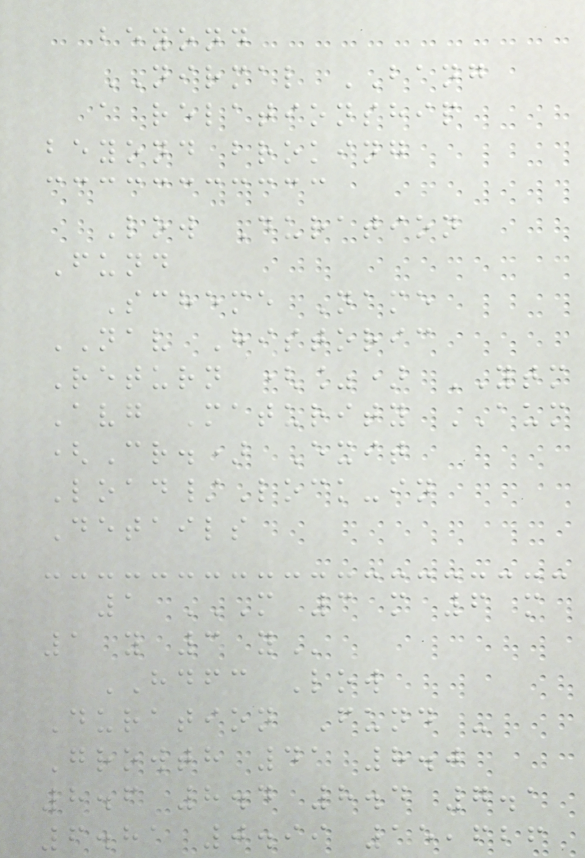beyond
NIRMAL BANG
a relationship
beyond broking
Low Duration
Fund
Scheme Name
NAV Historic
Return (%) YTM
Avg Maturity AUM
(Cr.) Exit
Load/Lock-in
Details
1 M 3 M 6 M
1 Y 3 Y
HDFC Low
Duration Fund -
Growth 41 8.0
8.6 8.4 8.4 7.1
6.81 0.99 15,626
